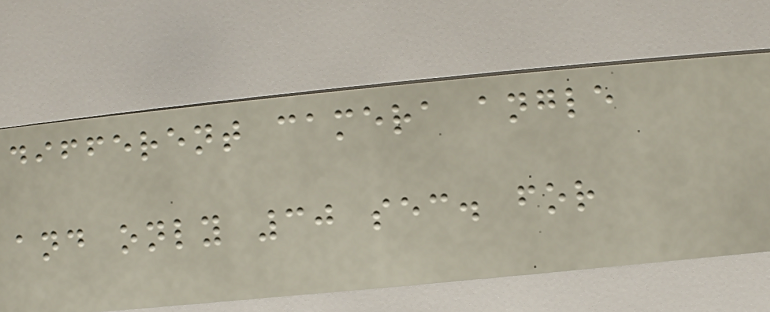different camera angle
and only 30 sec. for
